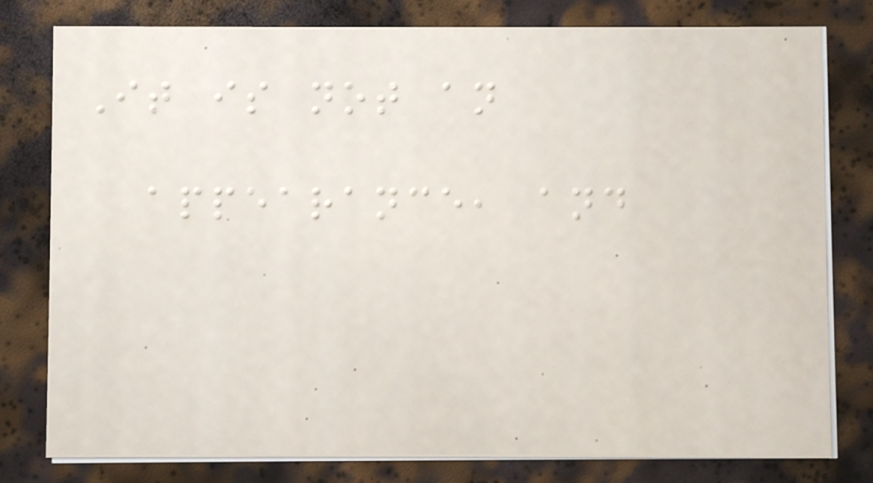It is not an
appearance, and
